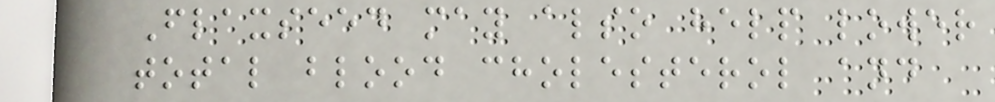Flaxseed may also help lower
total blood cholesterol and
